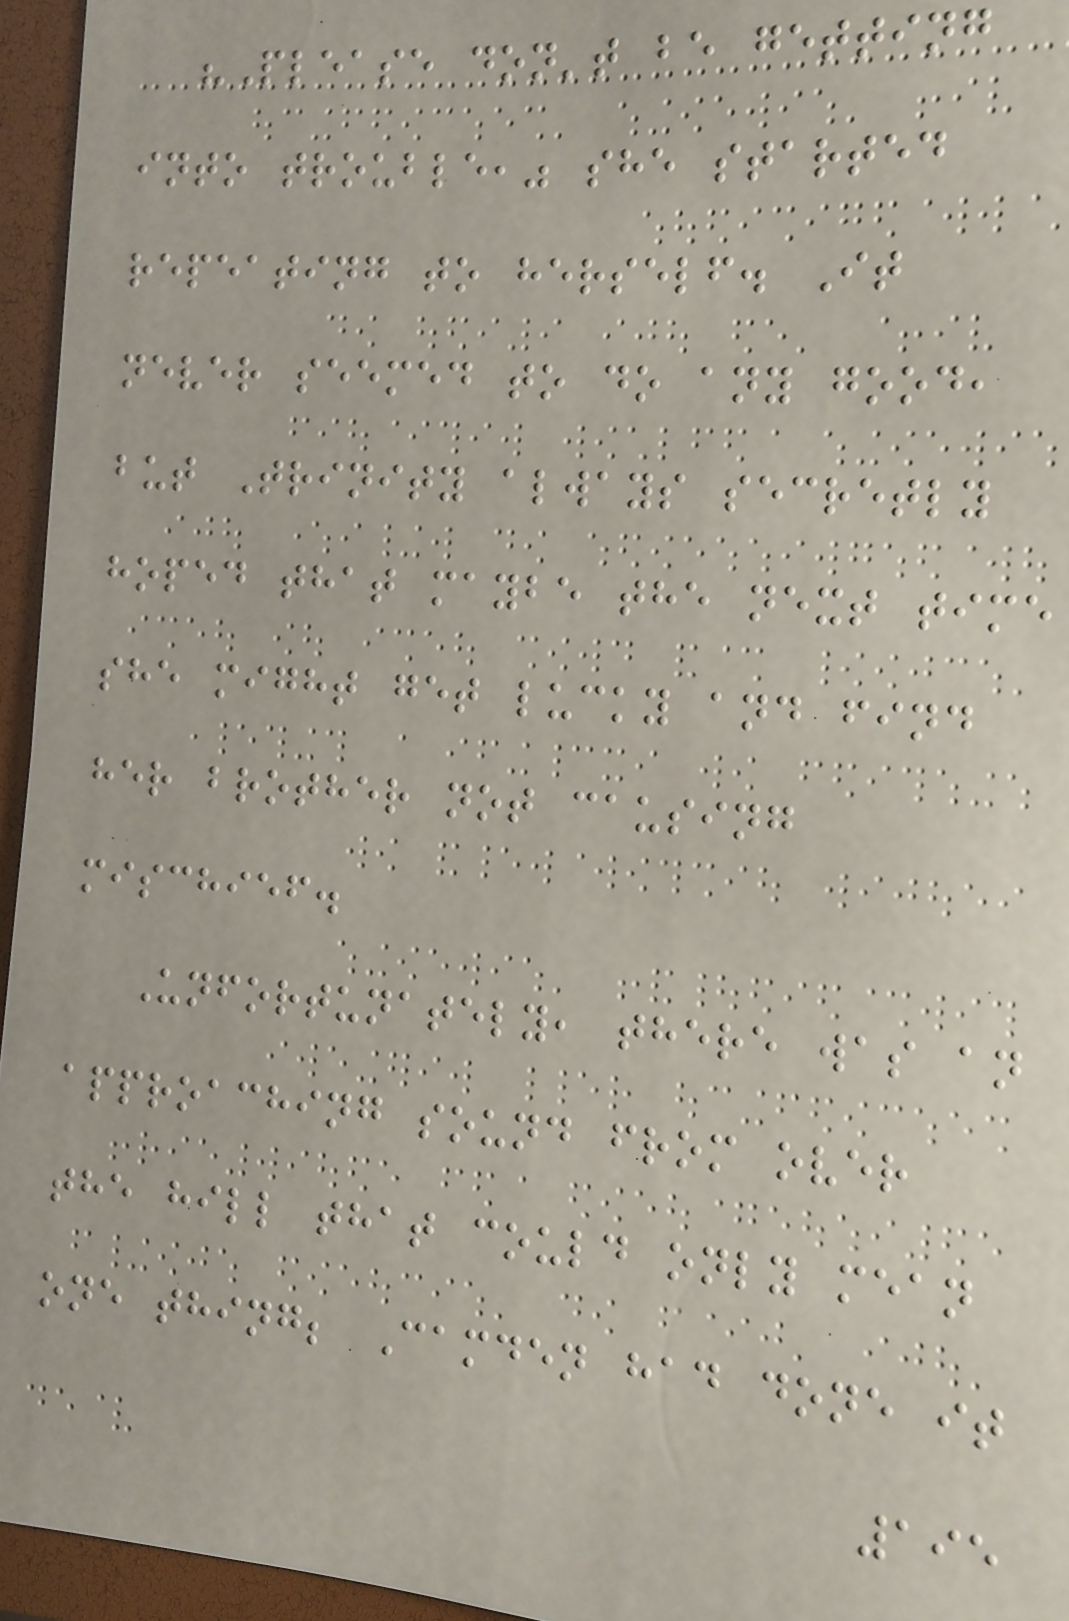"Please don't be getting
into trouble," she started
repeating to herself. It
never seemed to do any good,
but Trinity always secretly
hoped that maybe the next time
she might get lucky and find
her brother not causing
mischief.
Unfortunately, there was an
approaching sound from over
the hill that could only mean
one thing; Camden had done it
195
